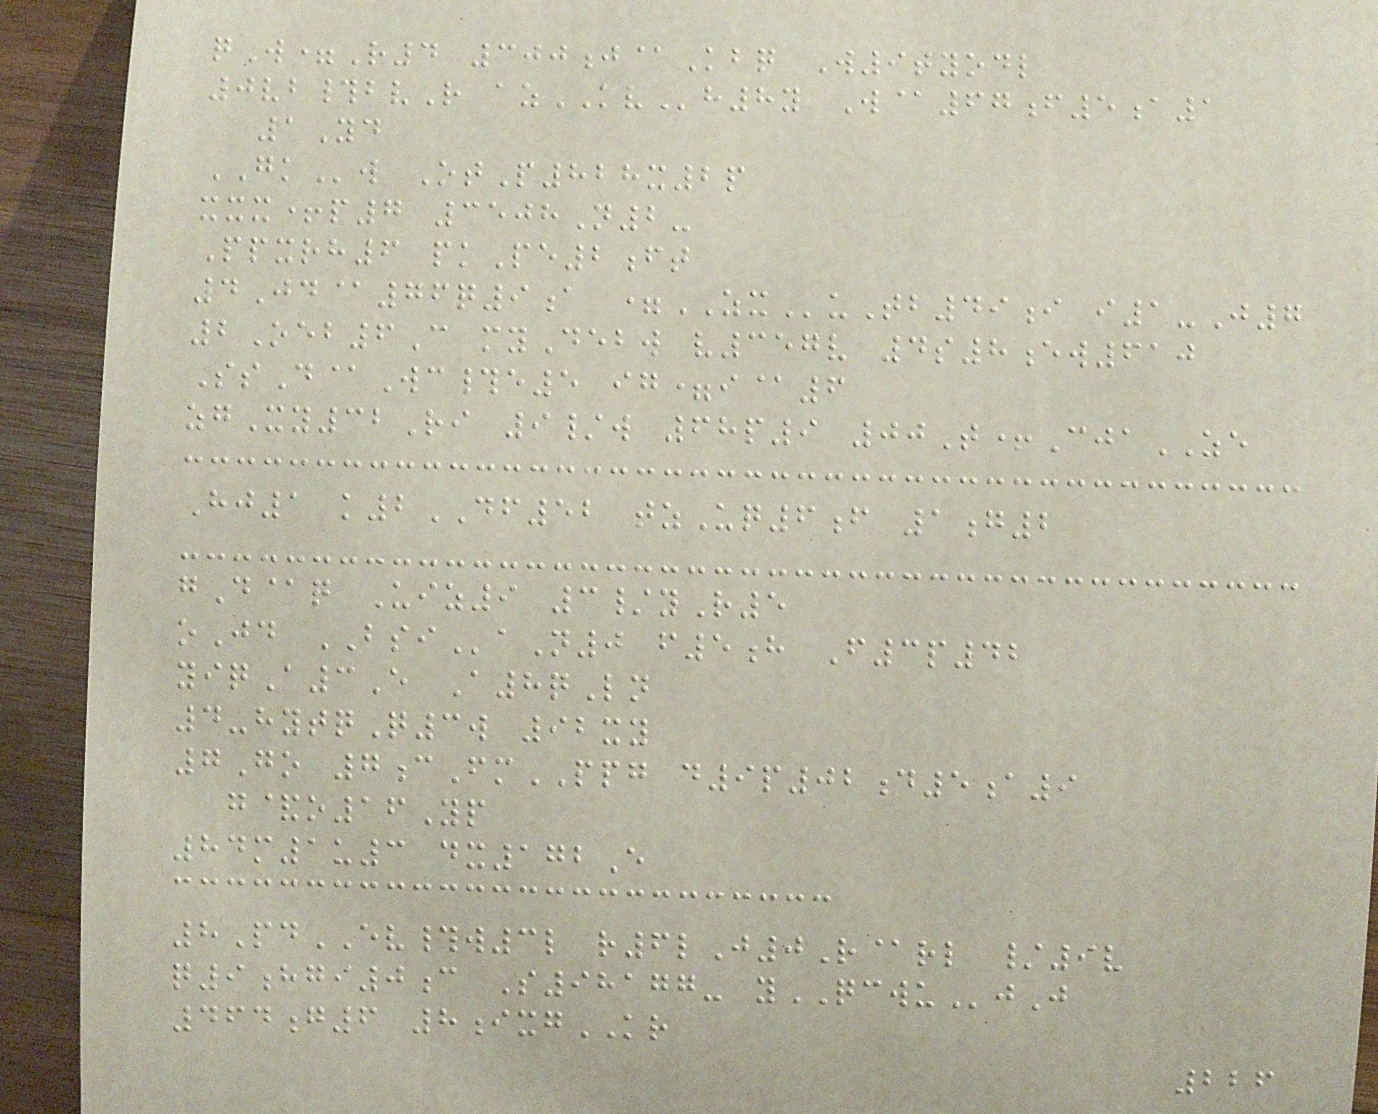qW=R4 300j@Kbq W9tyodl
0vb#bvR azKVh8y W@67f5a1
1Yd
GKw OtP828x2p
xxx+p7 3508N2-
Ppxrh6 pkPe2ft
4Jd@76q9a =ZXuTb49i i1-J7
2Oeb6C myDebw v357v 4s8ew610
SsD@Wc#e5 ig=i@6
zgXy32Ri 9/w 68p9 00T+CjaZE
Hj1 k2DF52 tzUq6f 1g2
gD@q Uiz9 3/yR5
oJd BSIaN0 f5h F3p42
yiqA3E A8qLn
4-hytqQ3w 92xy
7Go 7cFmPPG d9p02d5a9
g&o16Yp
84m1u3 dx172E
8PdEV#w3l r6lJ0R@rl /9v
q9hgi0c S98177- yQCWUjJ
464g6 8ixgKR
226
